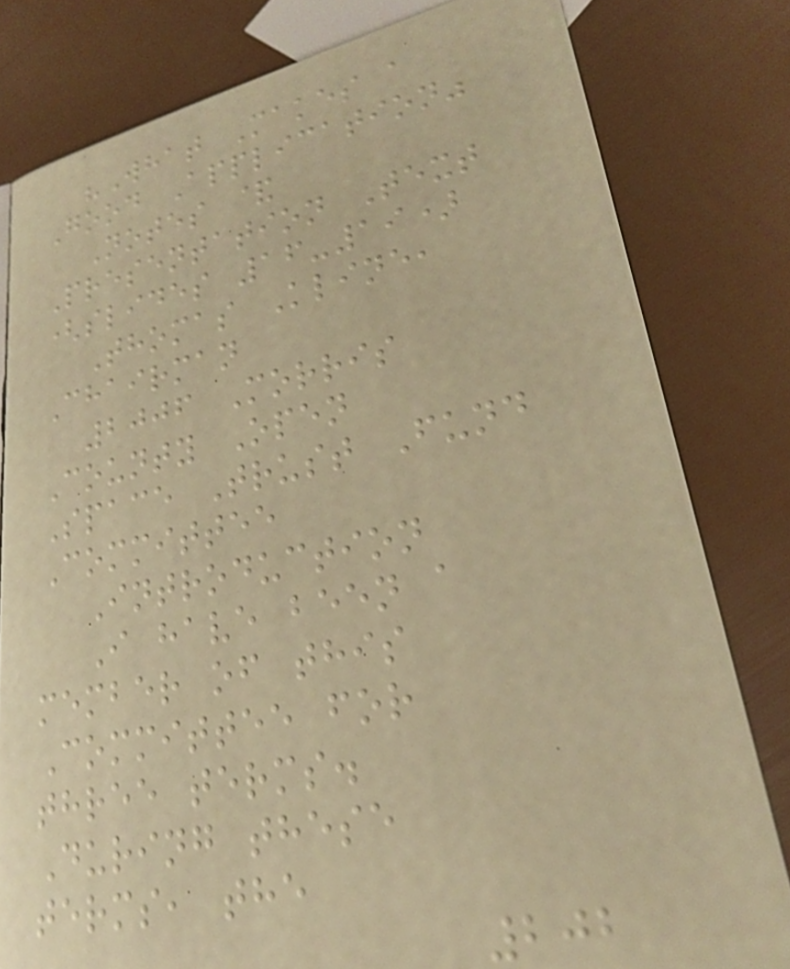"What Makes a
Good Application"
Notes &
Presentation Text
(slides 16-19)
Thomas Kline,
Chairman
2006 Morris
County Open
Space Trust Fund
Committee
Introduction
I have been a
member of this
Committee for
three terms.
During these
terms, the
202
